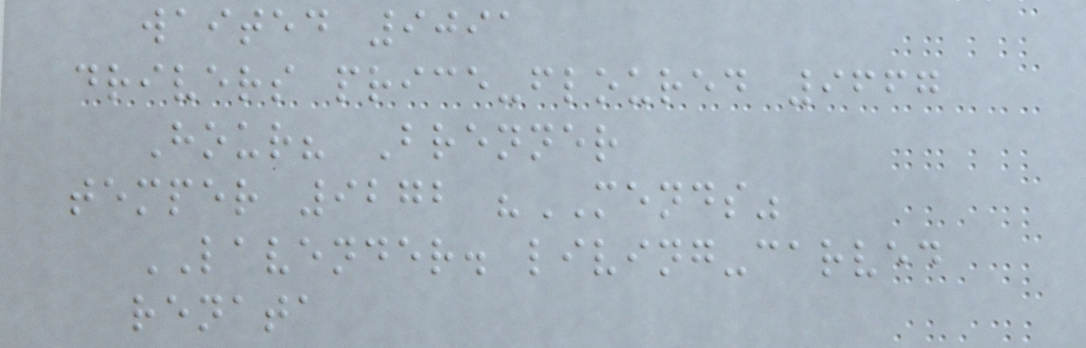waited 9091
drivers price-floured 9667
Hour? Brenner
temper 9272 "MENDS"
LAVENDER. living-carved
renata
